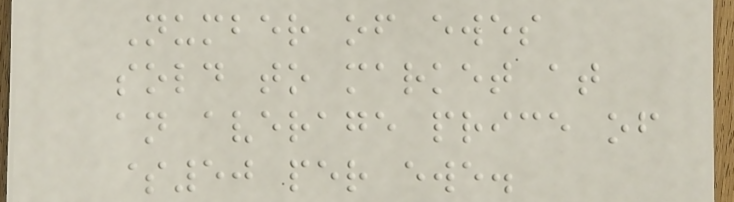Number of ewes
sold to market at
an average price of
$50 per ewe.
